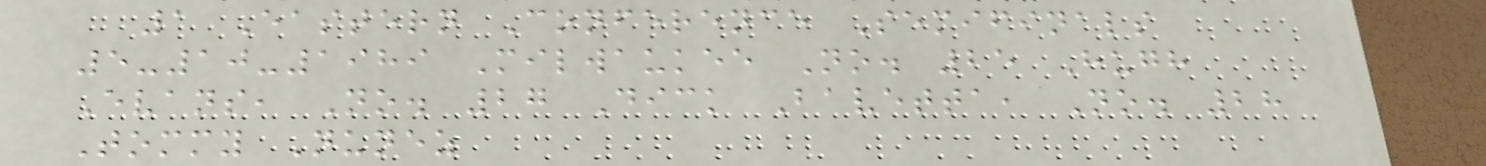1 Eastern Conference Semifinals
5-10-1989 Milwaukee No. 25 Hugh
Evans, No. 27 Dick Bavetta, No. 28
Tommy Nunez
